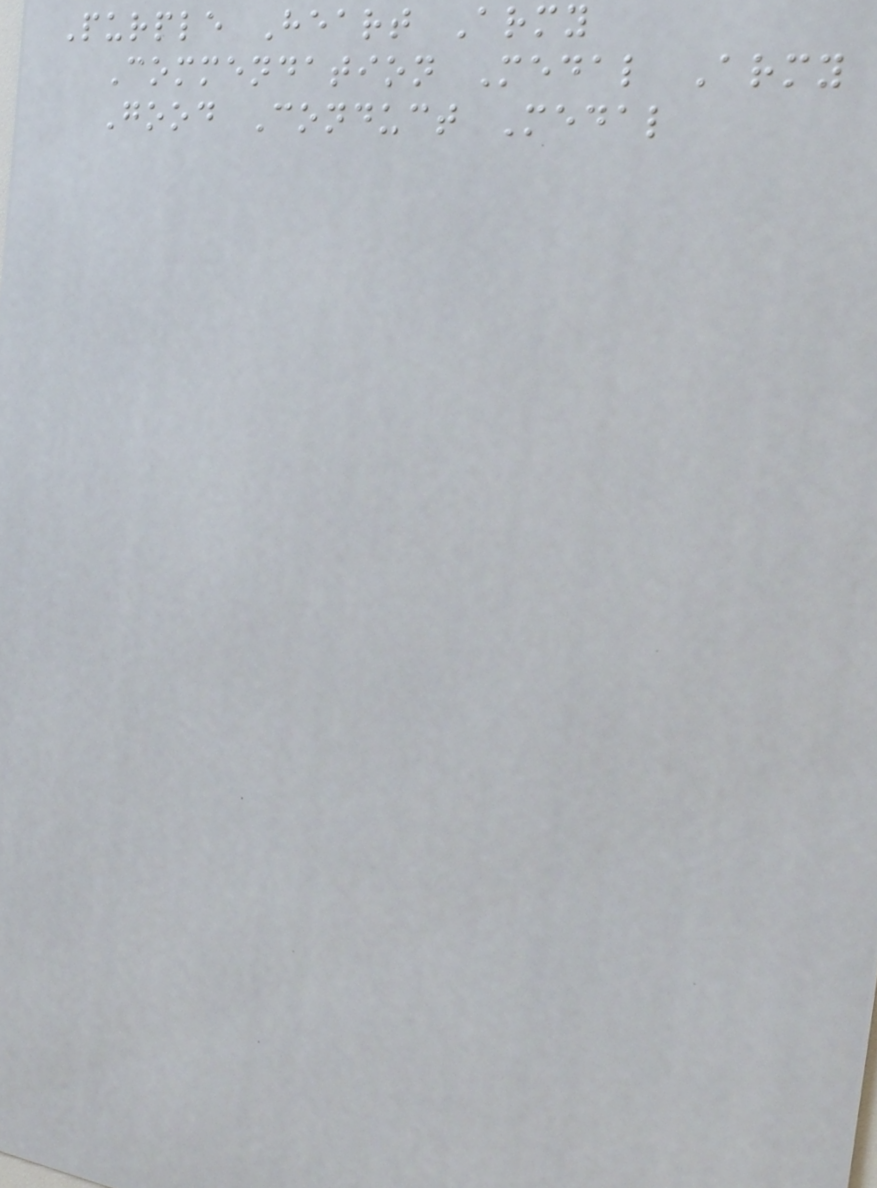Purple Heart Army
Commendation Medal Army
Good Conduct Medal
